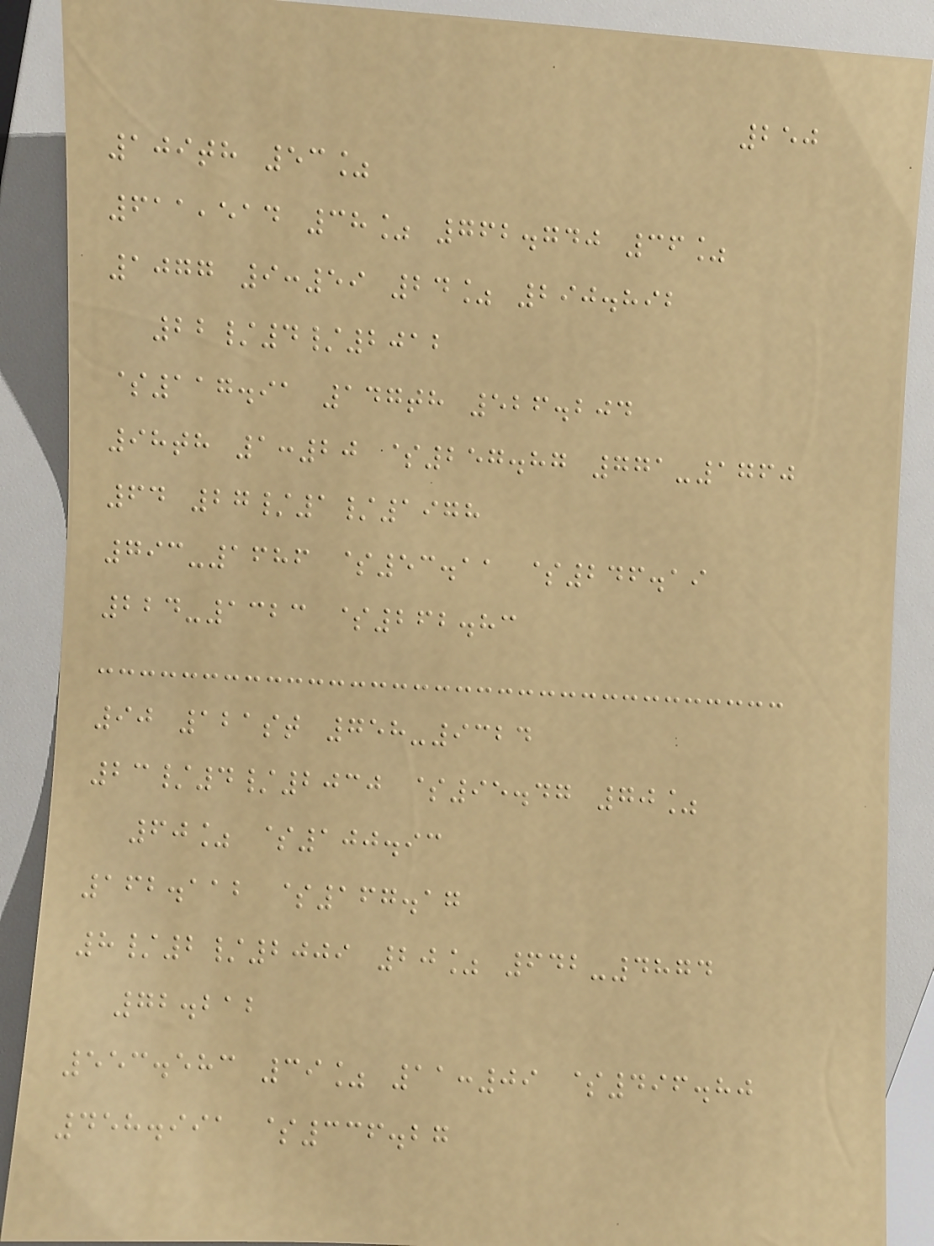250
109th 53%
611,514 38% 762.740 36%
1077 9:59 24% 290.892
22/4/2012
$117.91 147th 526.204
98th 1:20 $257.87 771-1760
64 27/1/1978
793-1686 $53.11 $246.19
224-1323 $262.83
90 121st 758-9324
23/4/2030 $95.47 70%
60% $100.93
162.112 $167.17
8/2/2009 20% 642-4874
72.212
553.583 39% 11:09 $496.80
458.991 $336.27
